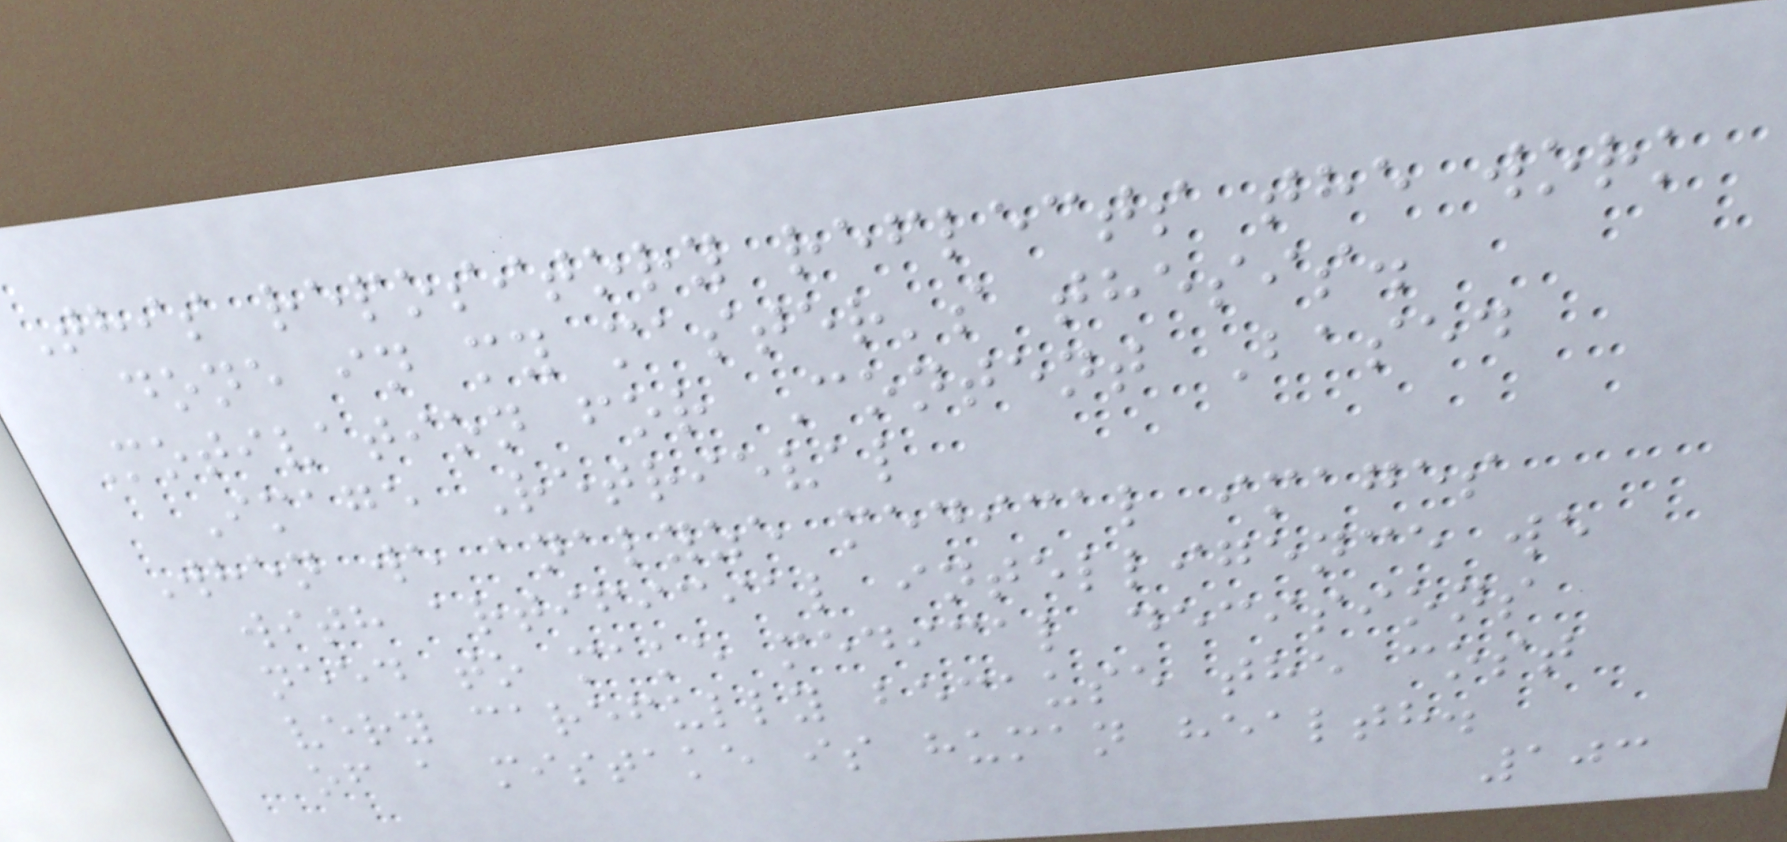This repository reflects the work
done in my master's thesis.
Motivation for Content Based
Image Retrieval
When we analyze medical images
with artificial intelligence we
need to make medical decisions
very carefully because the cost
of a mistake is human health.
103
